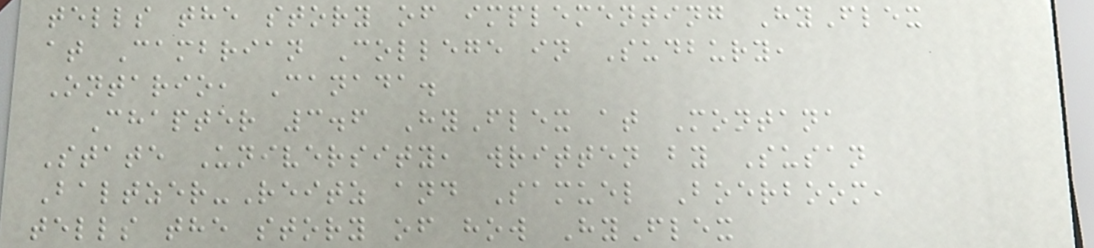tells the story of implementing HyFlex
at Cambrian College in Sudbury,
Ontario, Canada.
Chapter 3.6 HyFlex at Montana
State University, written by Susan
Baltzer-Reitz and Samuel Boerboom,
tells the story of how HyFlex
